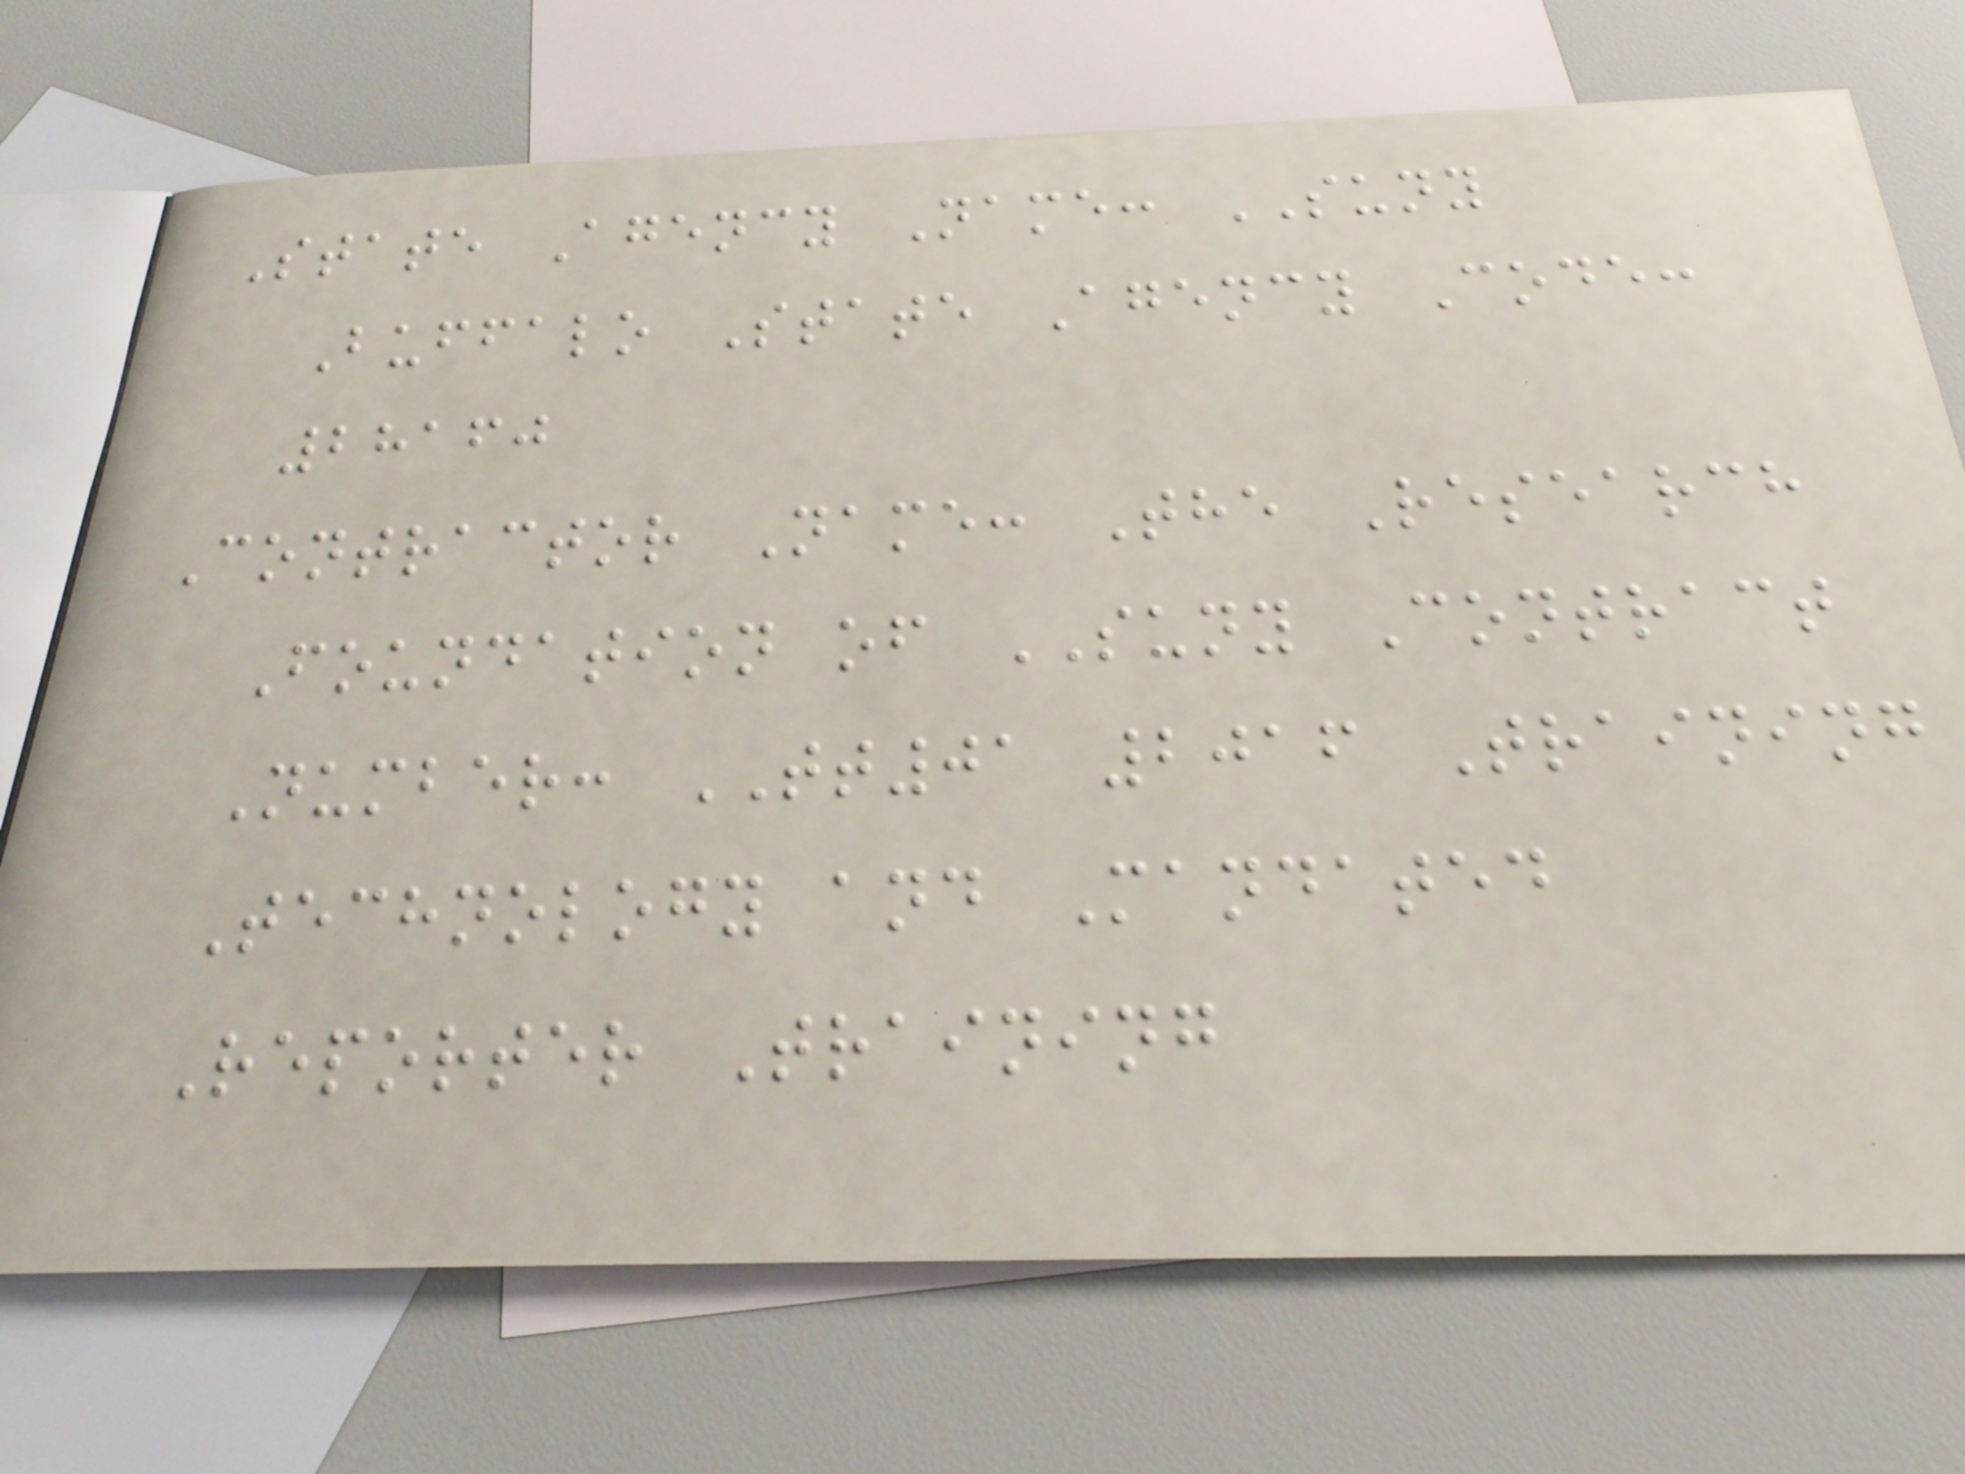State Agency Name: SUNY
Buffalo State Agency Code:
28160
Contractor Name: The Research
Foundation of SUNY Contract
Number: TT01 2016 Training
Technology and Mandated
Reporter Training
